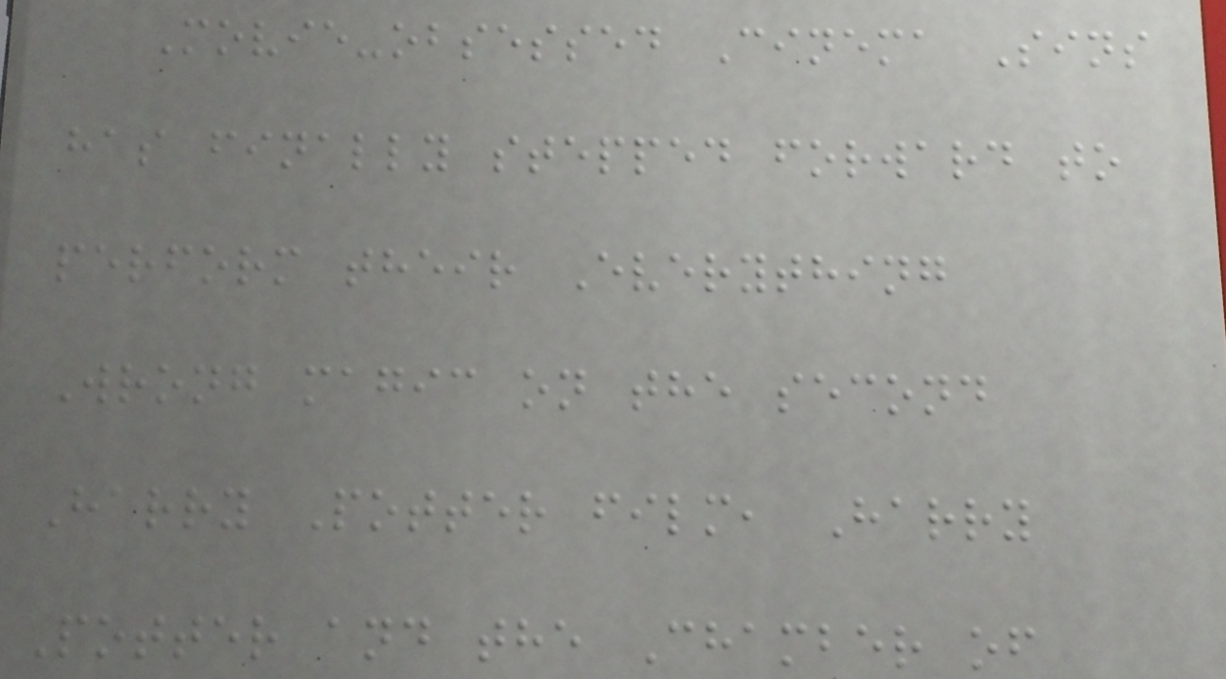Movie-obsessed Cinema Sins
has finally stepped forward to
perform their Everything
Wrong magic on the second
Harry Potter film, Harry
Potter and the Chamber of
